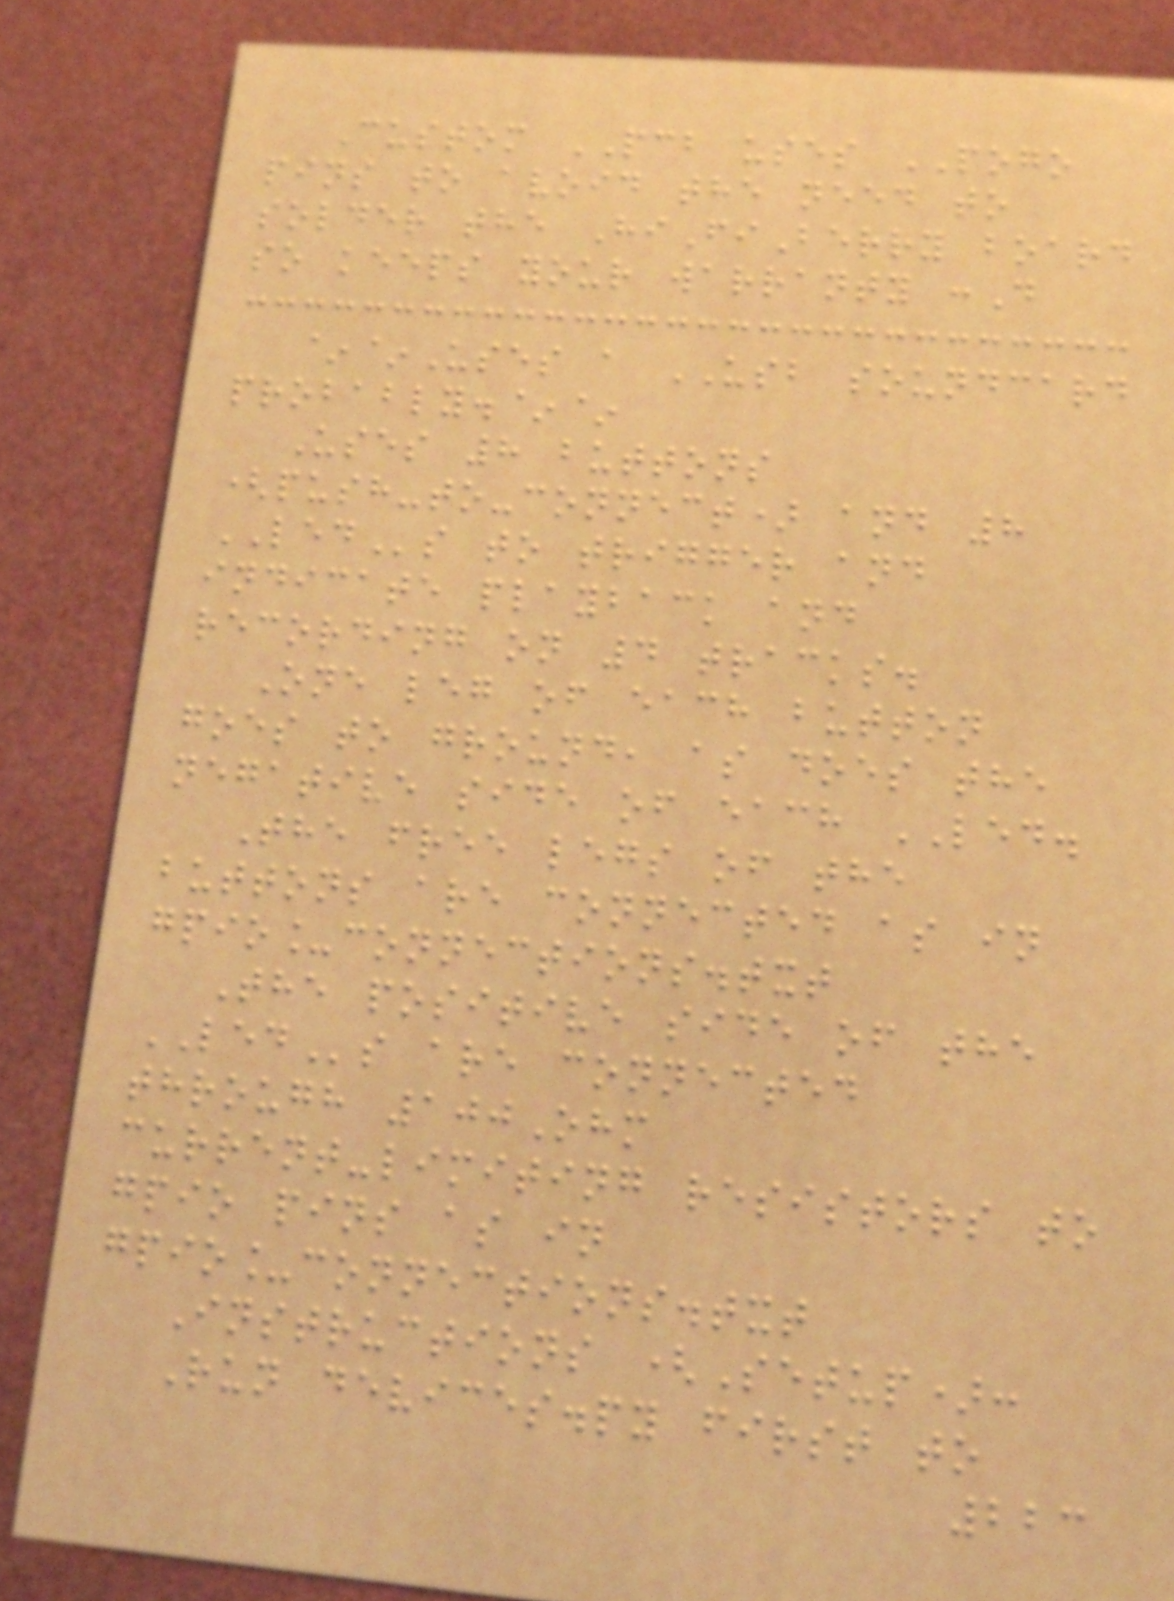Custom PCB uses POGO
pins to avoid the need to
solder the HiFiBerry board
so keeps your warranty :D
~~Uses a USB soundcard
probably.~~
Uses 8 buttons
(push-to-connect) and 8
LEDs to trigger and
indicate playback and
recording on 4 tracks.
One leg of each button
goes to ground, as does the
negative side of each LED.
The free legs of the
buttons are connected as in
gpio_connections.txt
The positive side of the
LEDs are connected
through 100Ohm
current-limiting resistors to
gpio pins as in
gpio_connections.txt
Instructions (Setup):
Run devices.py first to
223
